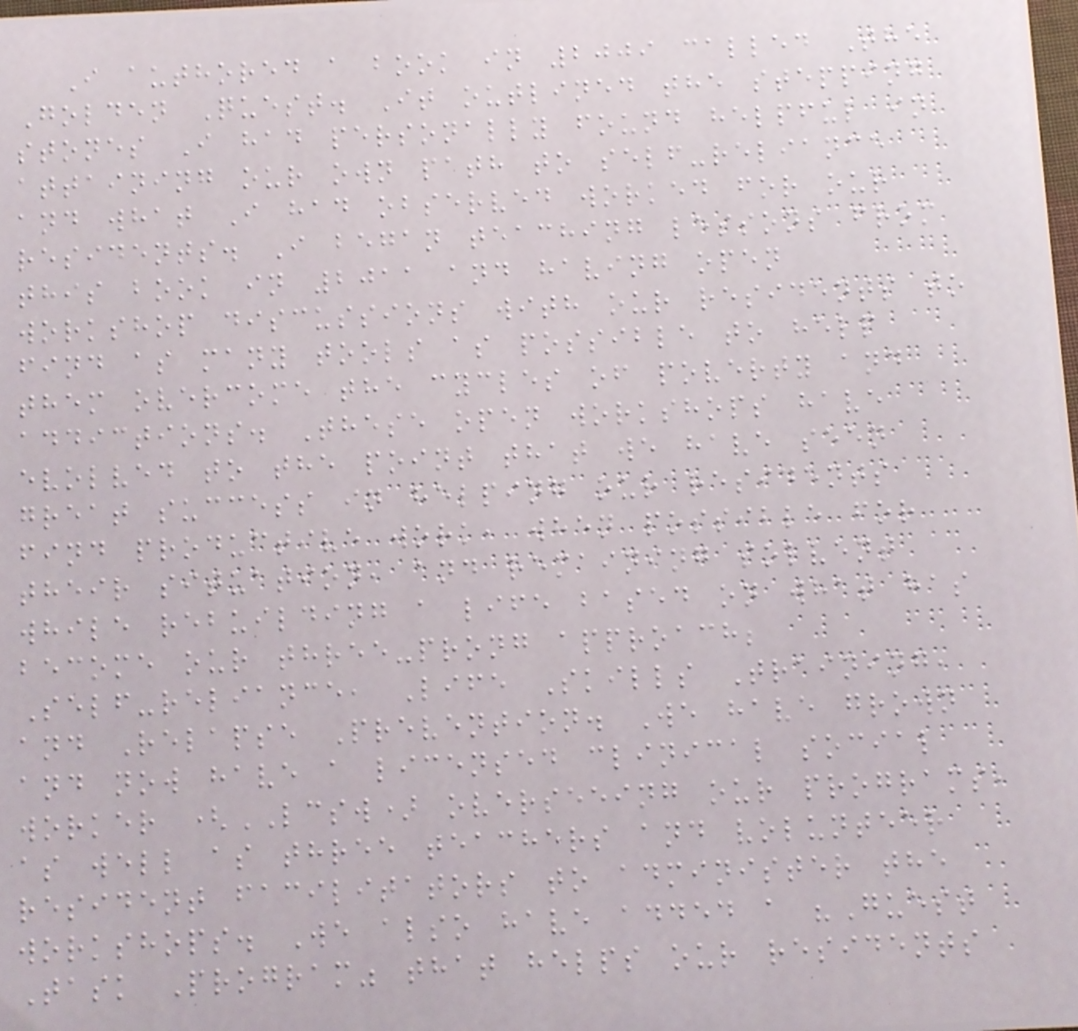I authored a book in 2009 called The
Golden Quest. It outlined the stepping
stones I had personally found helpful in
attaining our own path to self-reliance
and what I had observed worked for our
residents. I began teaching lessons from
this book in 2011 and having open
workshop discussions with our residents to
find as many tools as possible to help
them overcome the cycles of poverty and
addictions. These open workshops have
evolved to the point that we have seen
great success in helping our residents
find productive work, when possible for
their situation, and remaining solvent
while rebuilding a life based on what has
become our three-prong approach;
Self-reliance, Life Skills Training,
and Relapse Prevention. We have grown
and now have a licensed clinical social
worker (LCSW) overseeing our programs,
as well as three teachers and volunteer
resident facilitators to administer the
workshops. We also have added a "Guest
Task Program" that helps our residents
